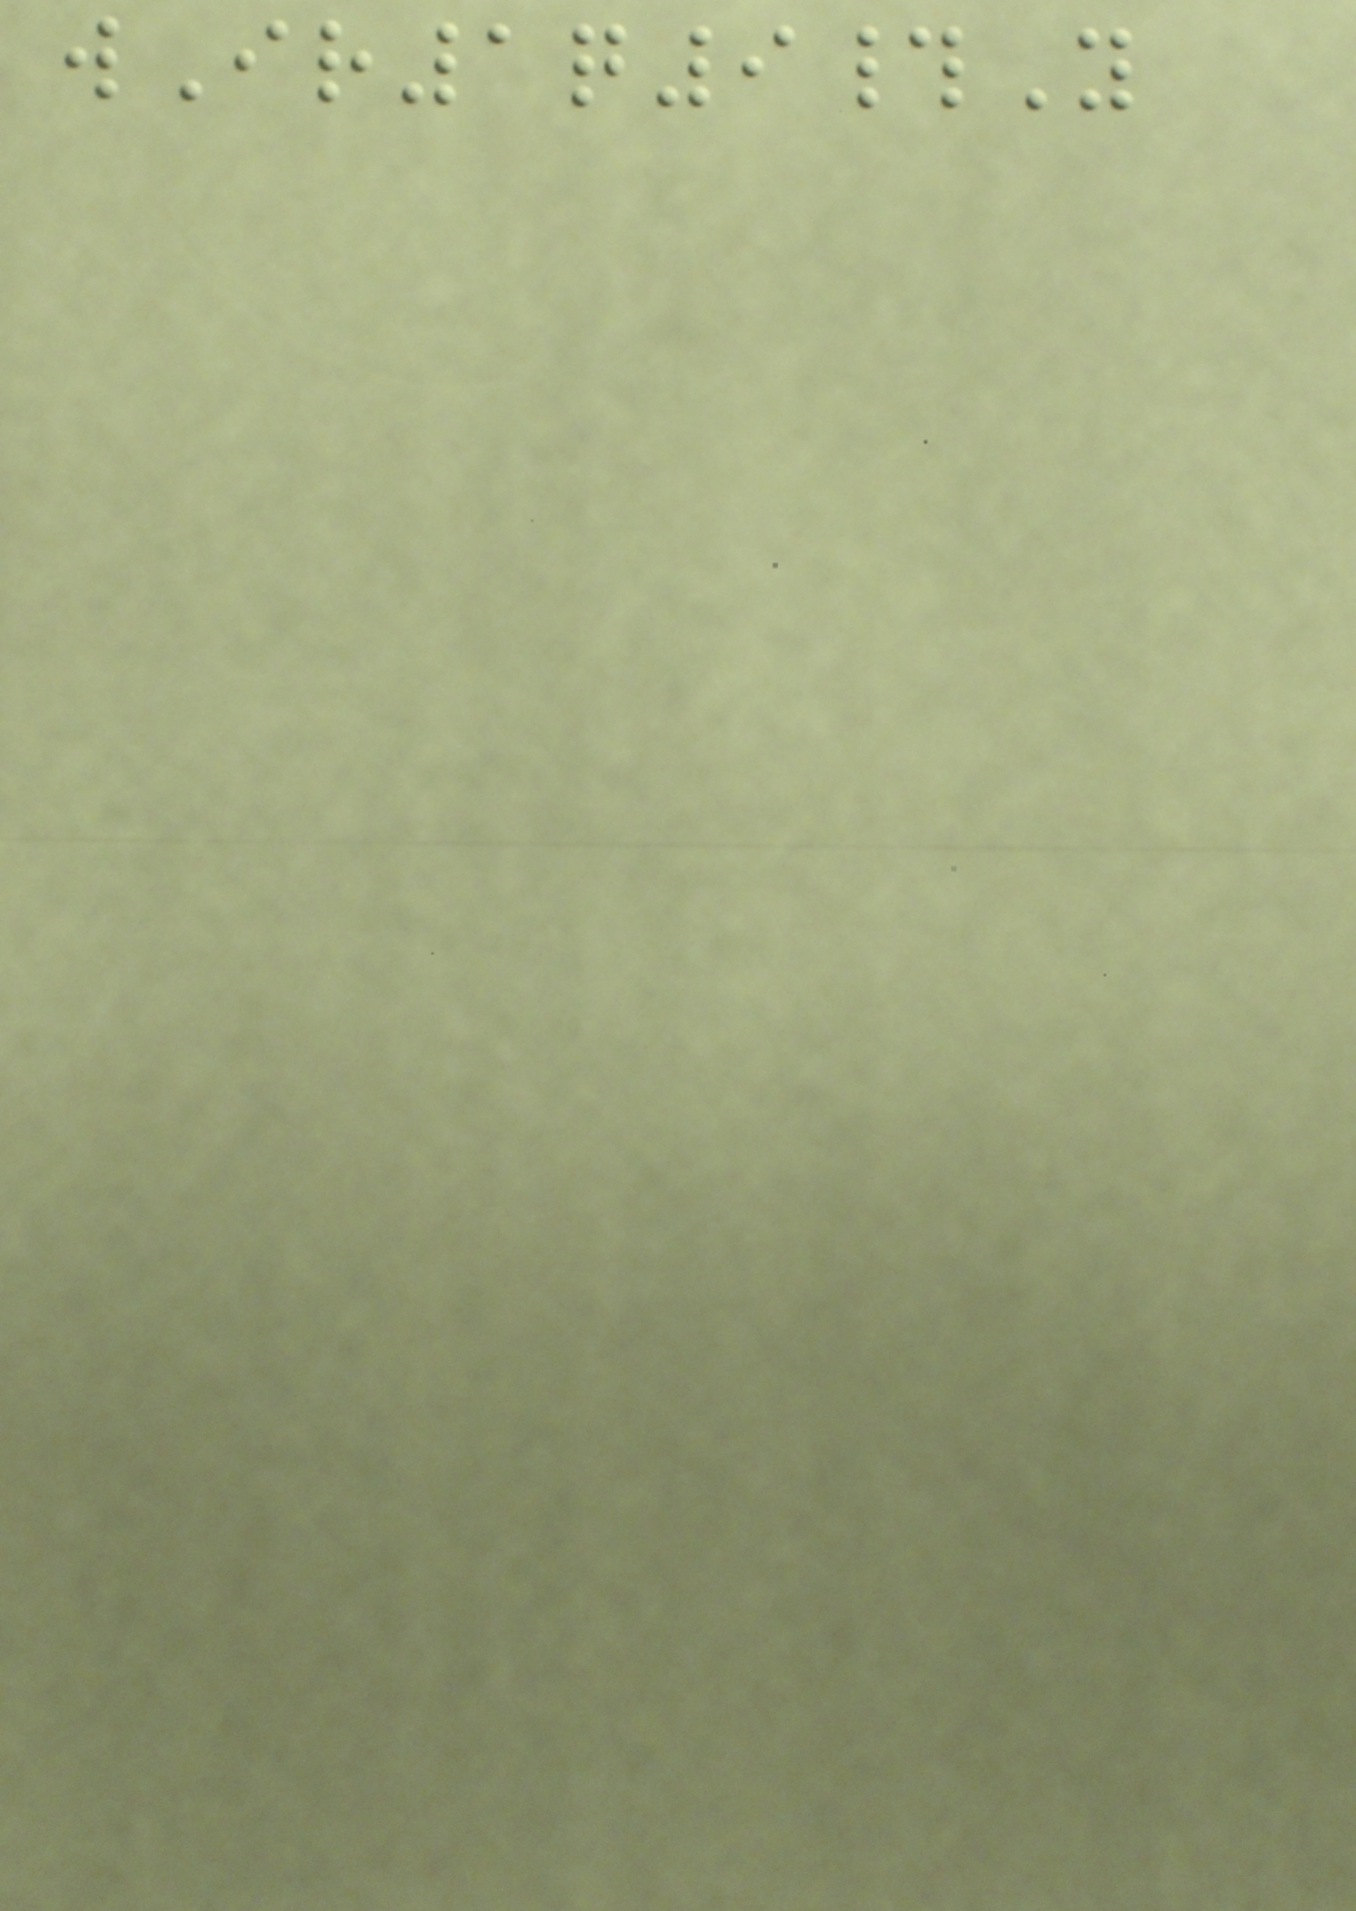wIr1q9#Y
